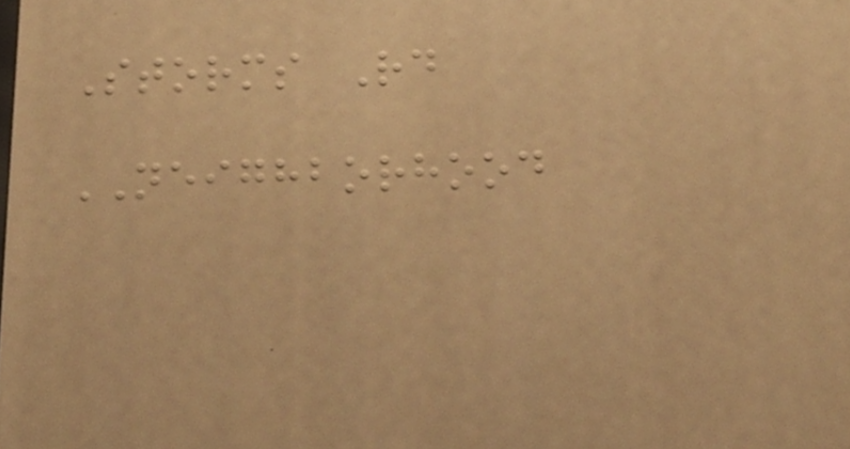Storms Rd
NEIGHBORHOOD
